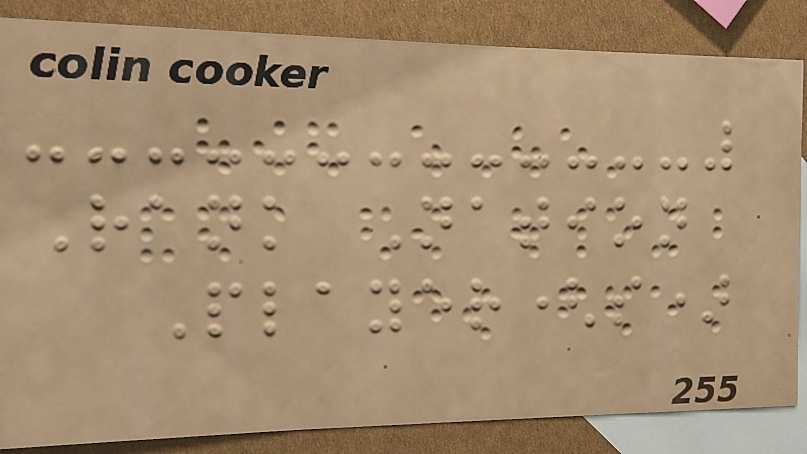Rank Nation
Player(s)
